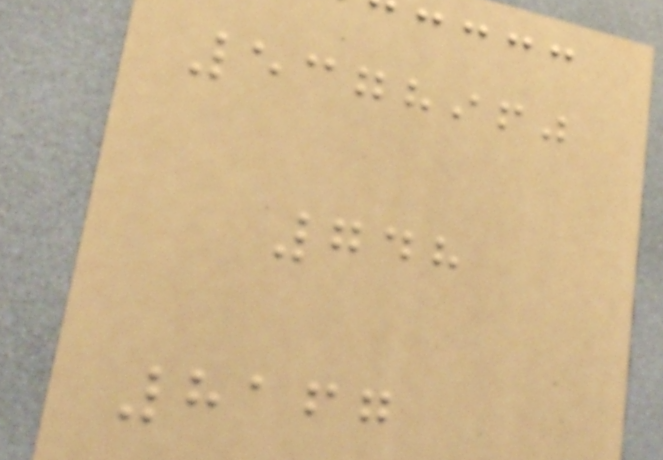5378960
748
8167
